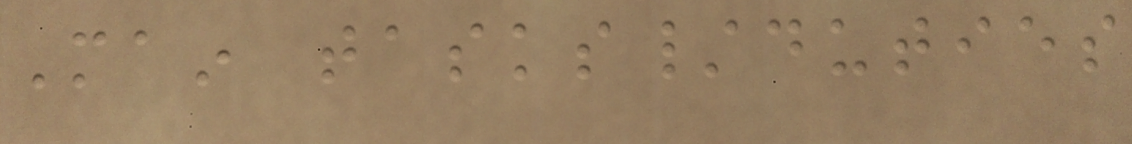Main tasks/duties
